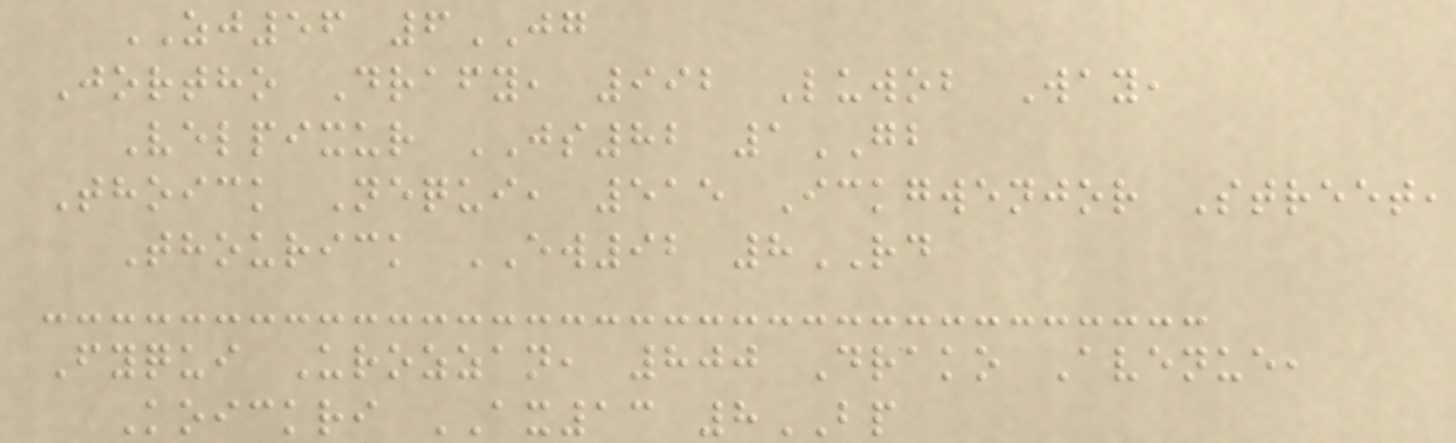ZJ56 6JG
Jortho Drafy, 992 Luwob Way,
Velpixur JS82 1GB
Thoick Nequi, 515 Ickgwenjor Street,
Thourick EW92 8RD
Fyqui Urozzan, 800 Drako Avenue,
Koickri AX13 8BP
